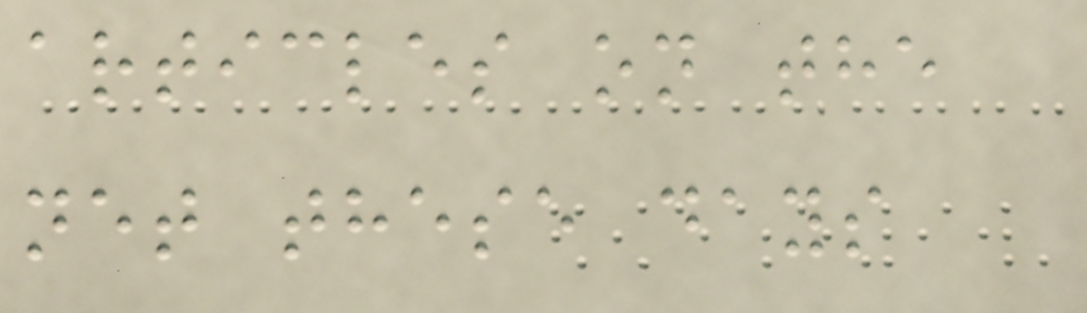articles on the
net these days
